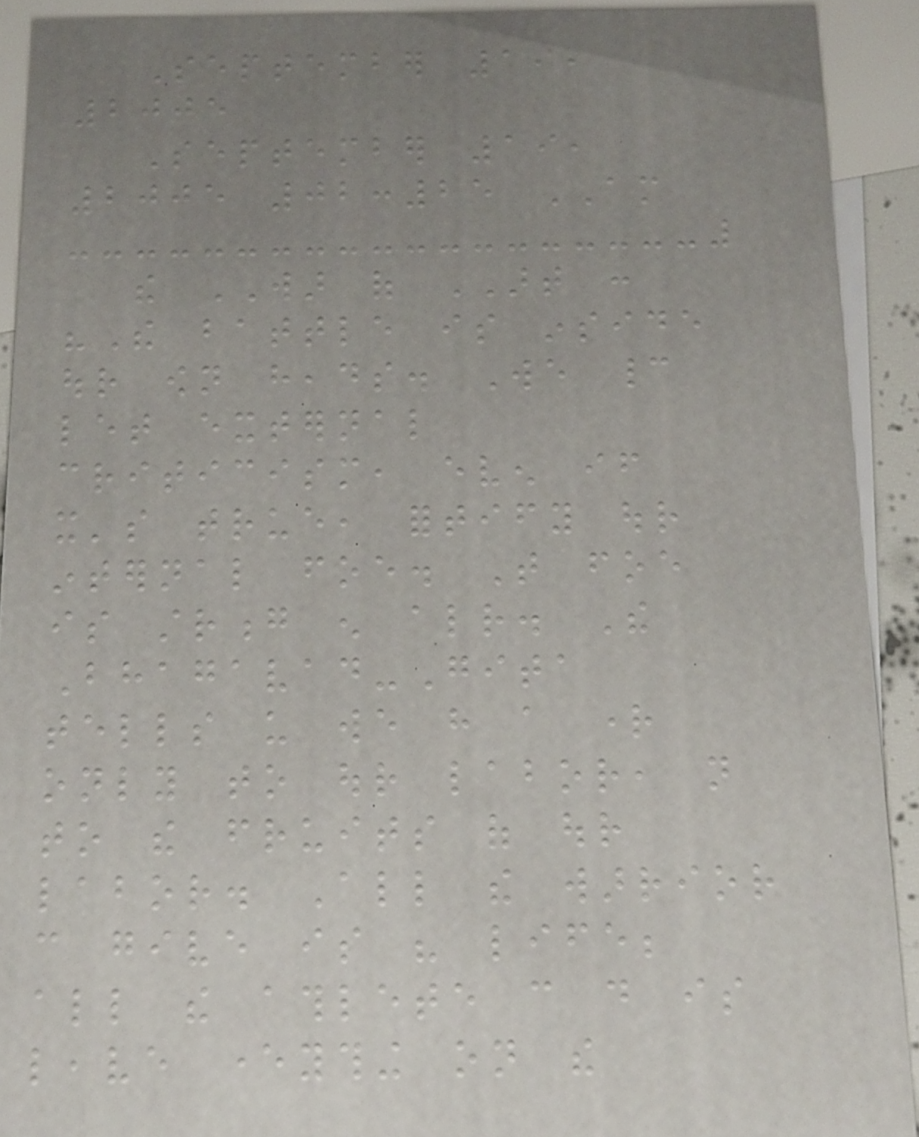September 19,
2005
September 19,
2005 02:25 AM
the WAR of ART :
"The battle is inside
our own heads. We cannot
let external
criticism, even if
it's true, fortify our
internal foe. That foe
is strong enough already. The
Bhagavad-Gita
tells us we have a right
only to our labor, not
to the fruits of our
labor. All the warrior
can give is his life;
all the athlete can do is
leave everything on the
